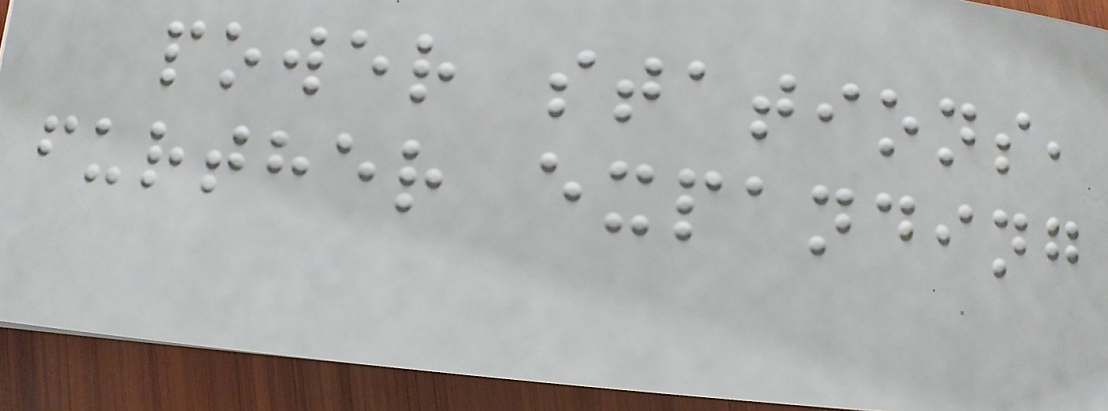power stations,
further expanding
